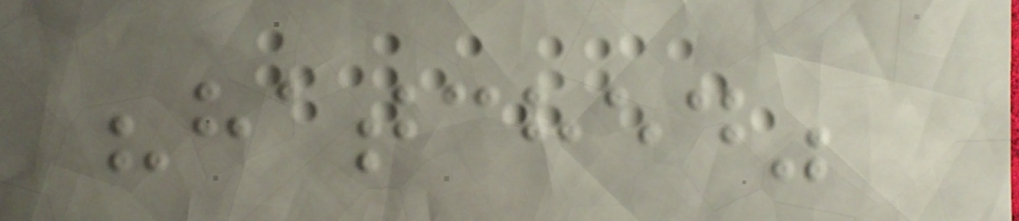"hatched"
